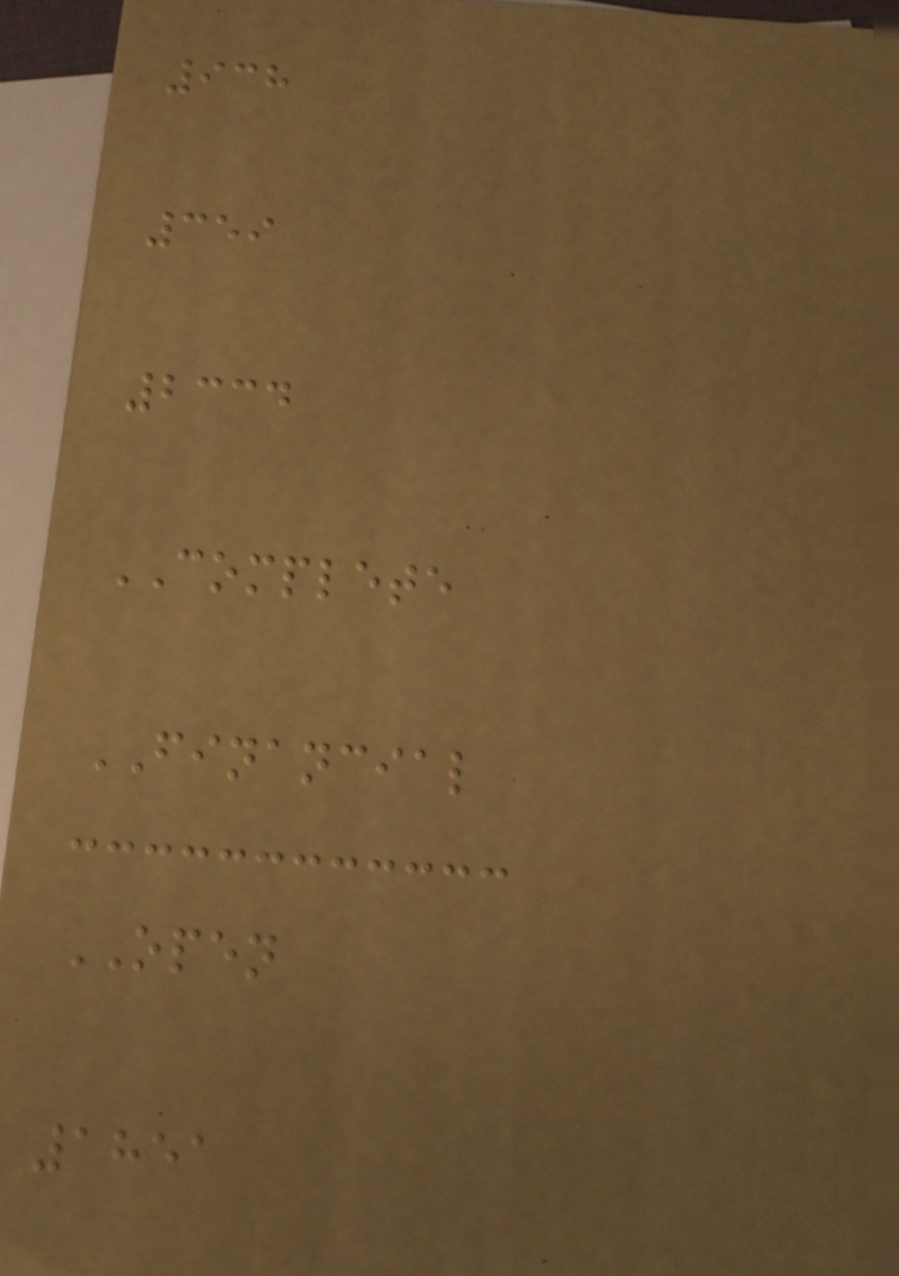938
359
2334
COMPLETE
FINANCIAL
OPEN
1851
